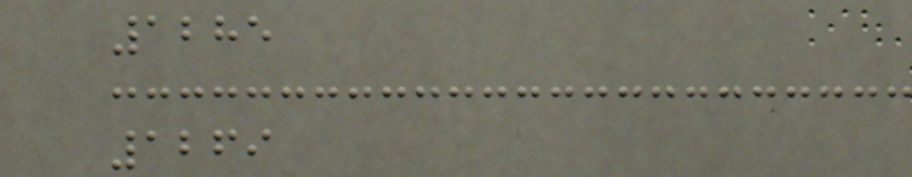1285
1269
